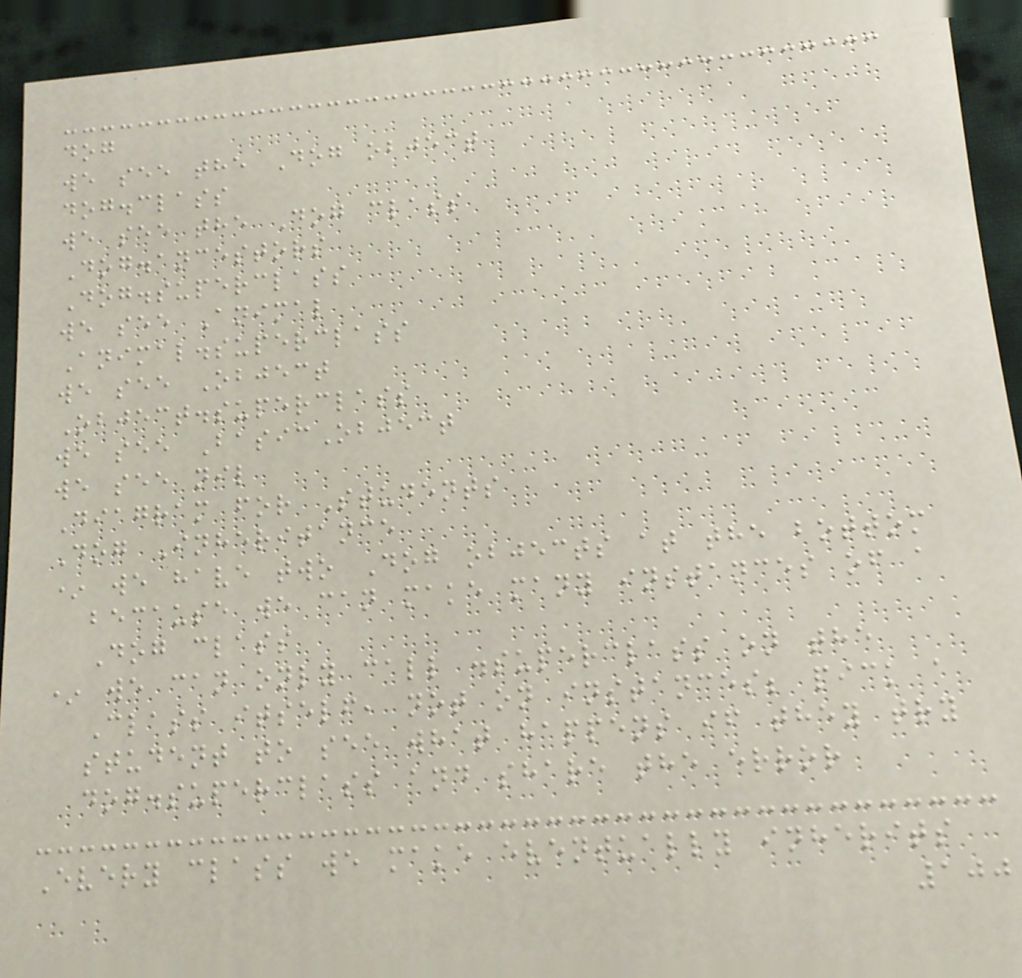dog
we see the Dog object
dog.class
we see the Dog class
Dog.ancestors
Dog.superclass
we see Animal
Animal.superclass
we see Object
Object.superclass
we see BasicObject
we see nil
Diagram for Students
Dog Inheritance
* we have two Dog objects at the bottom
because we can make many instances of a
Dog class
* we can only call .superclass on the
Class itself, not on instances; pick a
student to see what happens if they try
dog.superclass and share the error
Every class we make eventually inherits
100
